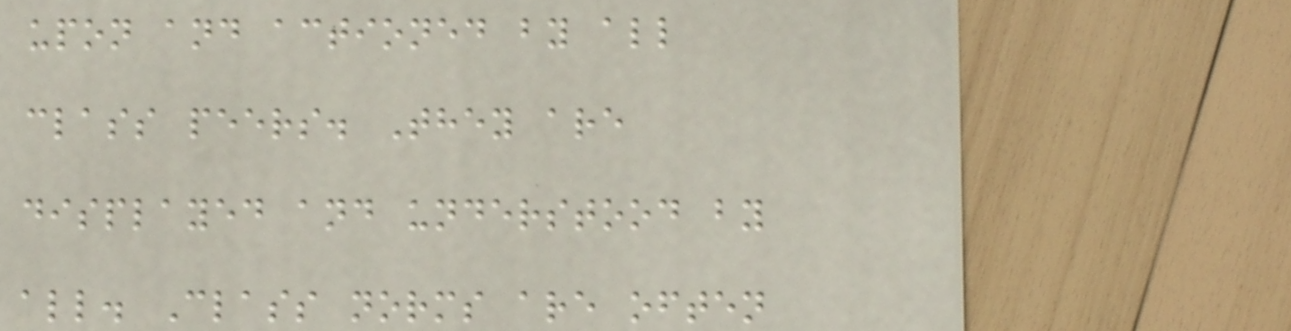upon and actioned by all
class peers. They are
displayed and understood by
all. Class norms are often
